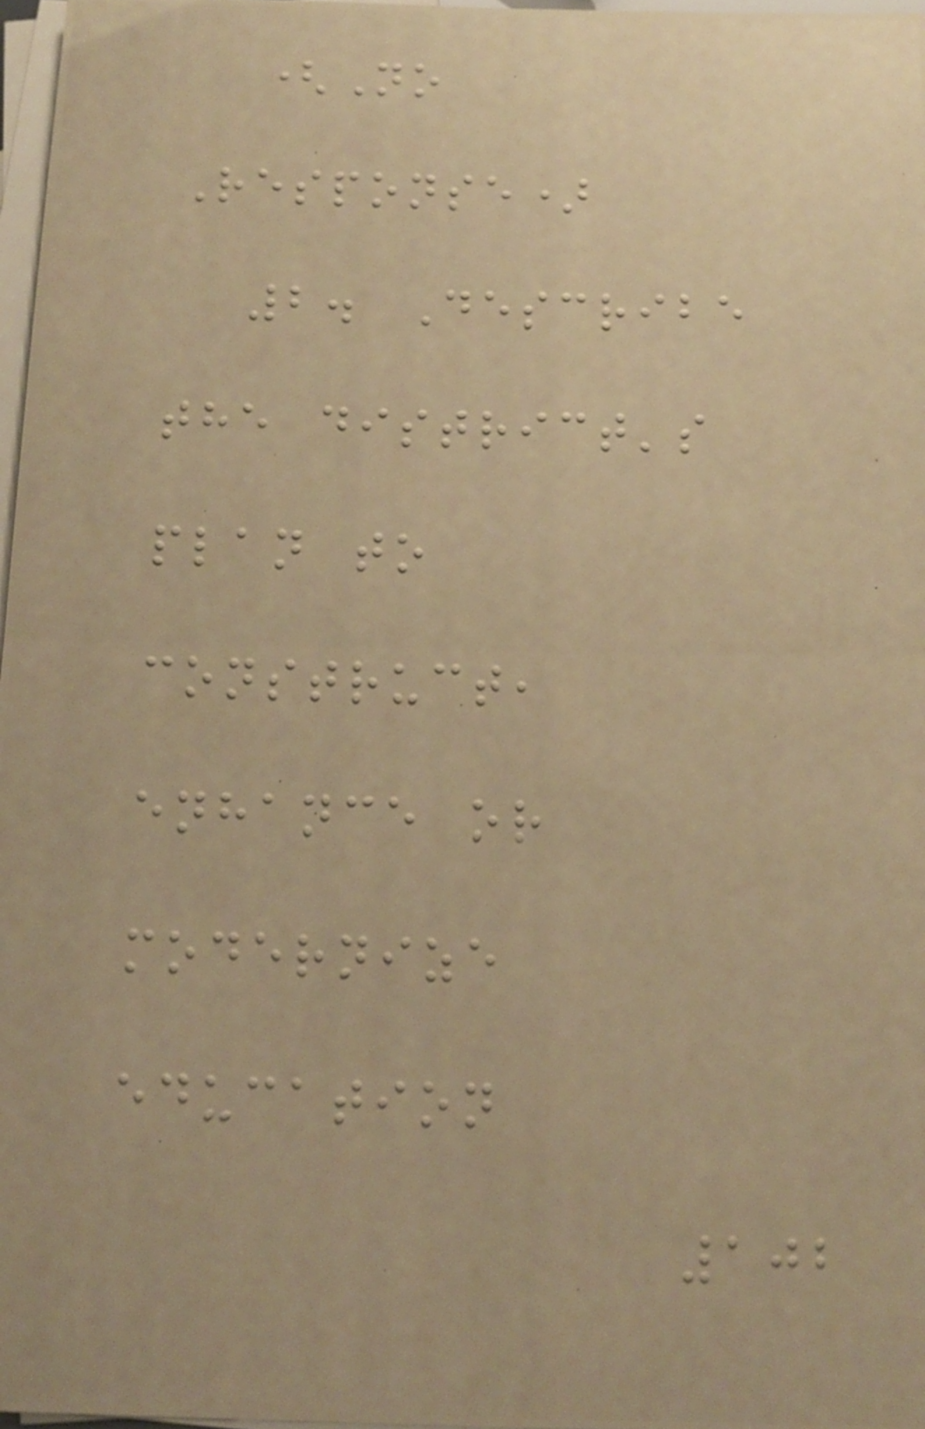(No
Response)
2. Describe
the district's
plan to
construct,
enhance or
modernize
education
102
